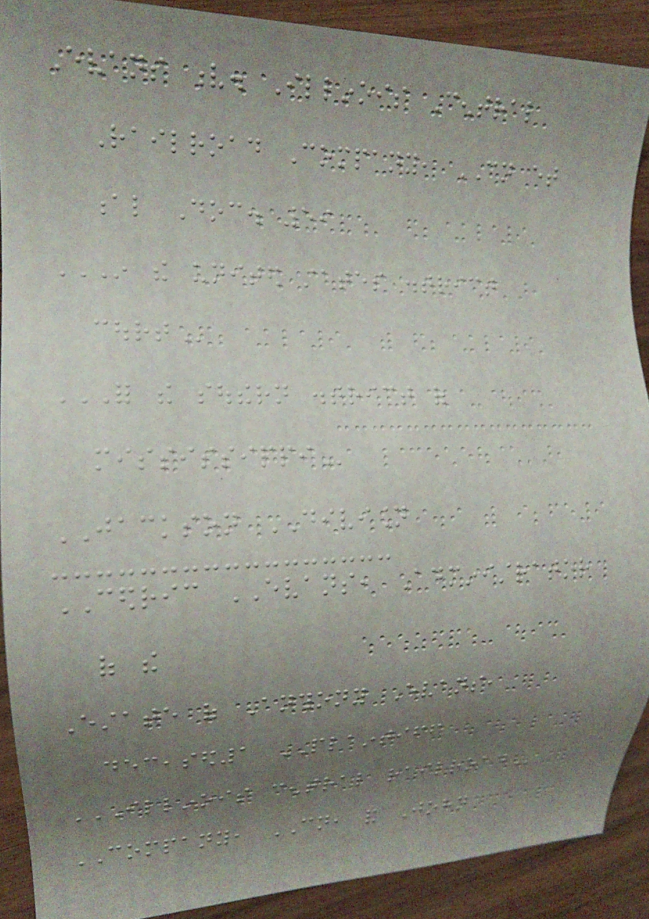Evans v. Illinois Central
Railroad Company, CN et
al Doc. 59
IN THE UNITED STATES DISTRICT
COURT
FOR THE SOUTHERN DISTRICT OF
MISSISSIPPI
JACKSON DIVISION
CEDRIC EVANS, Administrator
of the
Estate of Anthony Evans,
deceased1 PLAINTIFF
ILLINOIS CENTRAL RAILROAD
COMPANY, CN, and John
